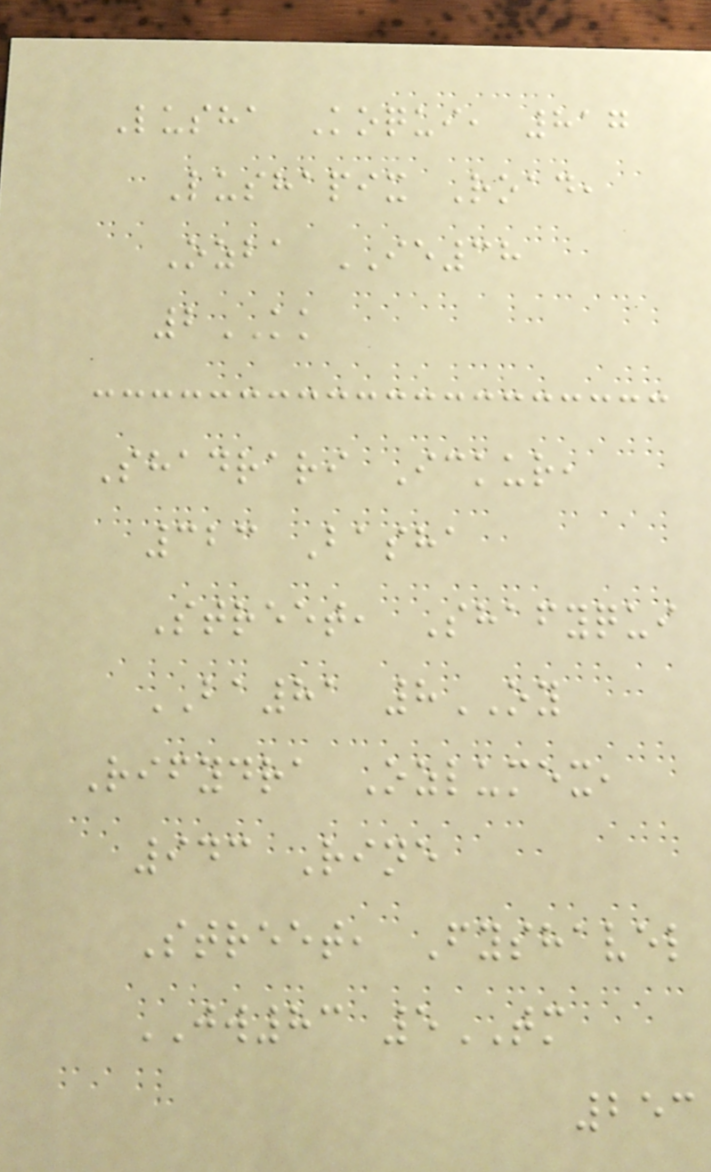Lusha Koqui, 817
Lushapix Road,
Ozba IE38
2KK
Shadrari Ickur,
323 Basha
Street, Shafyqui
BA81 8OY
Rifydra Ozlumex,
943 Rine
Street, Fyshavel
JW83 5TM
253
